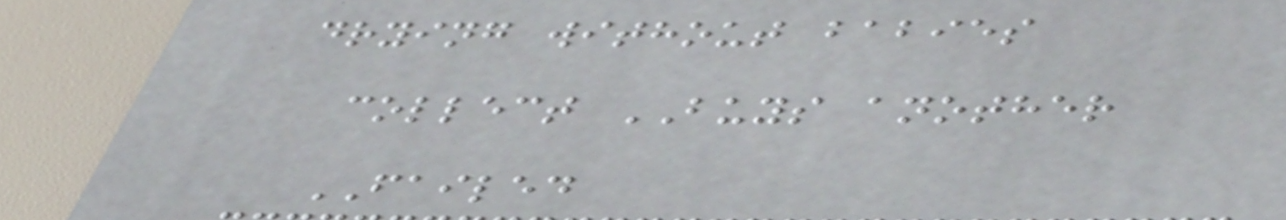drying without babies
collect BUYS another
FAILED
